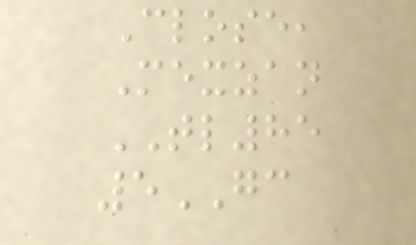Close,
Mexzan
TL85
5GC
